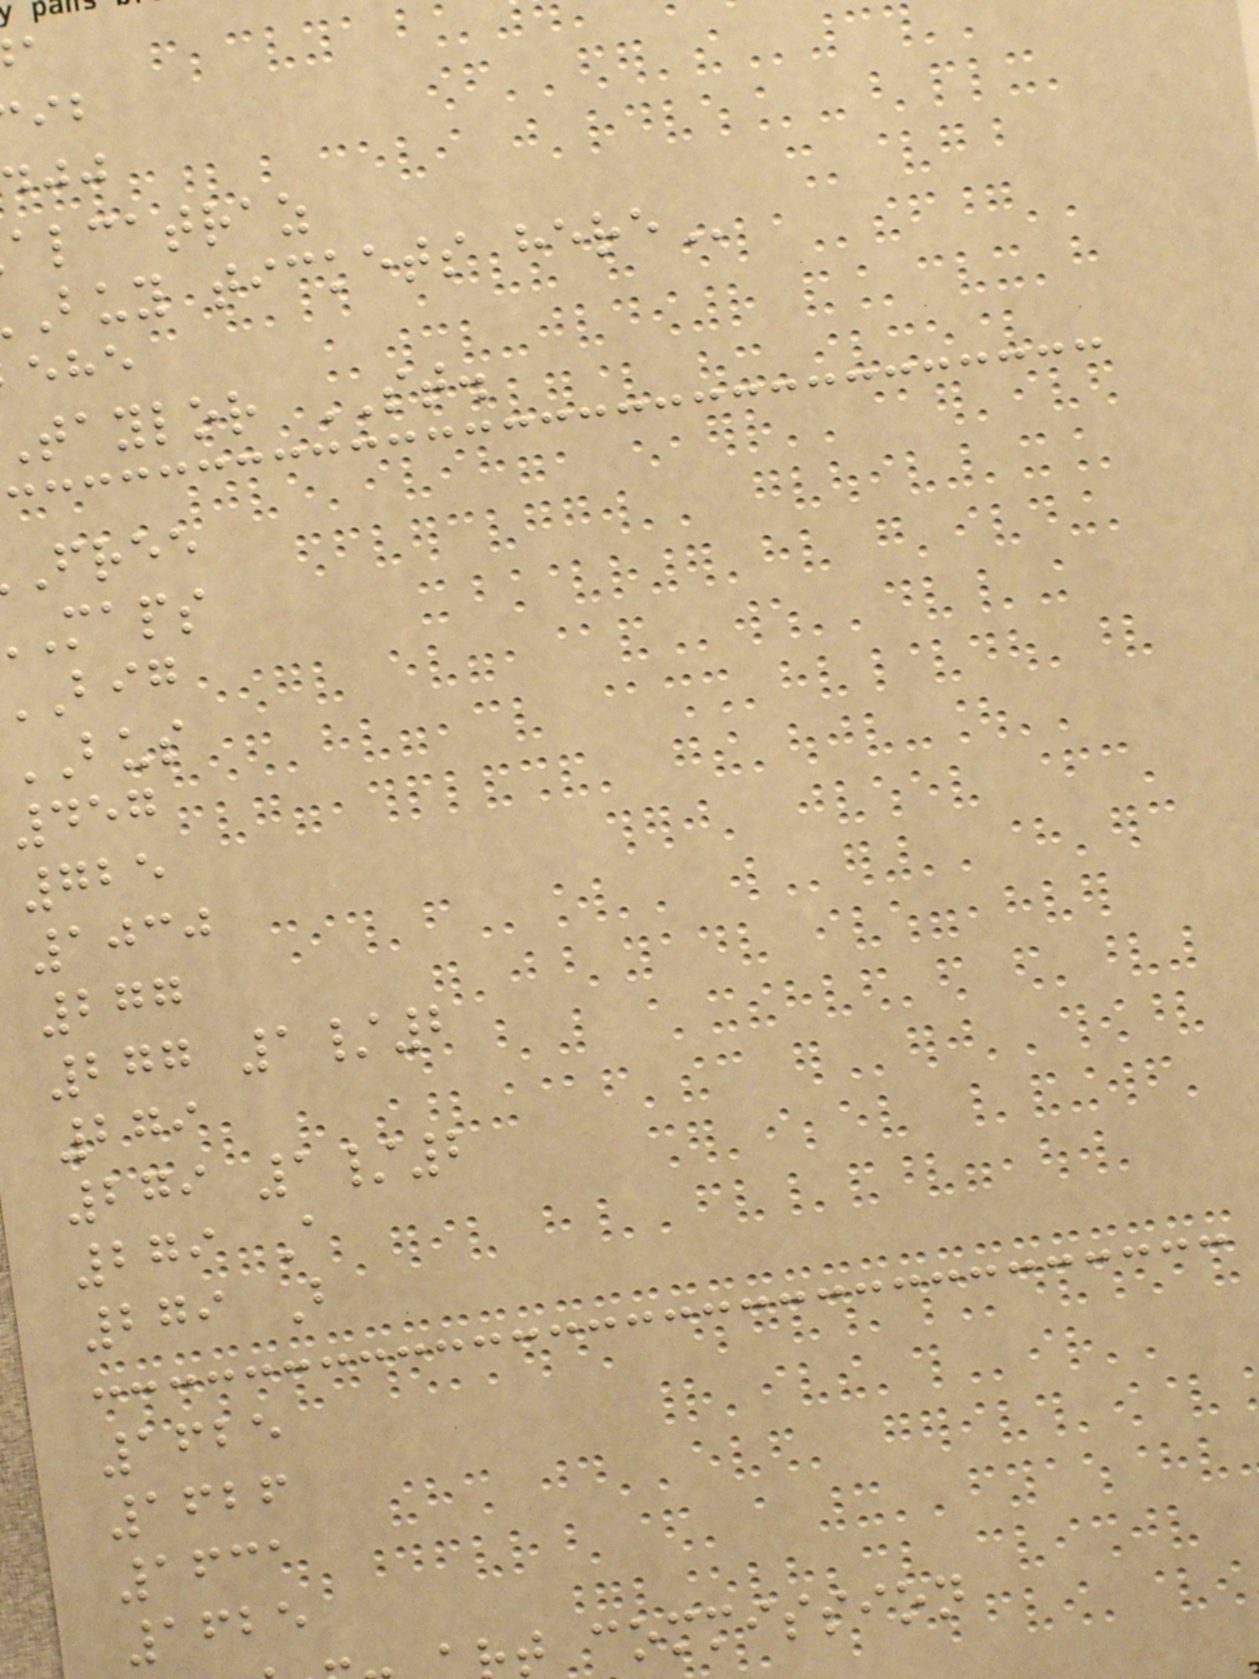alcatraz
buy tickets
taylor ST.
free
maps
BUS
457
725
1030
277
277 1/2
279
279 1/2
279 A
279 B
1625
1626
1631
1625
t commission
